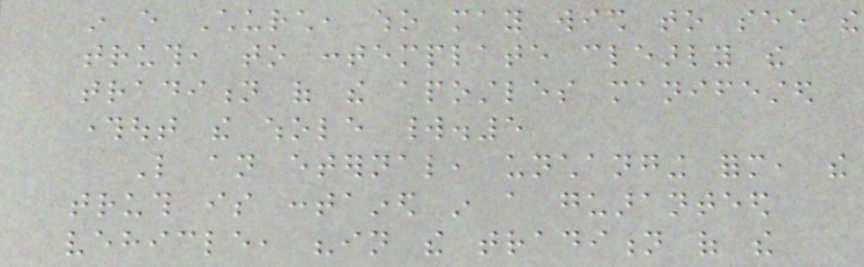in every Church, who may wish to see the
truth, to contemplate clearly the
tradition of the apostles manifested
throughout the whole world.5
Like an eternal, unchanging form, the
truth is contained in a guaranteed
vehicle, "in the tradition of the
